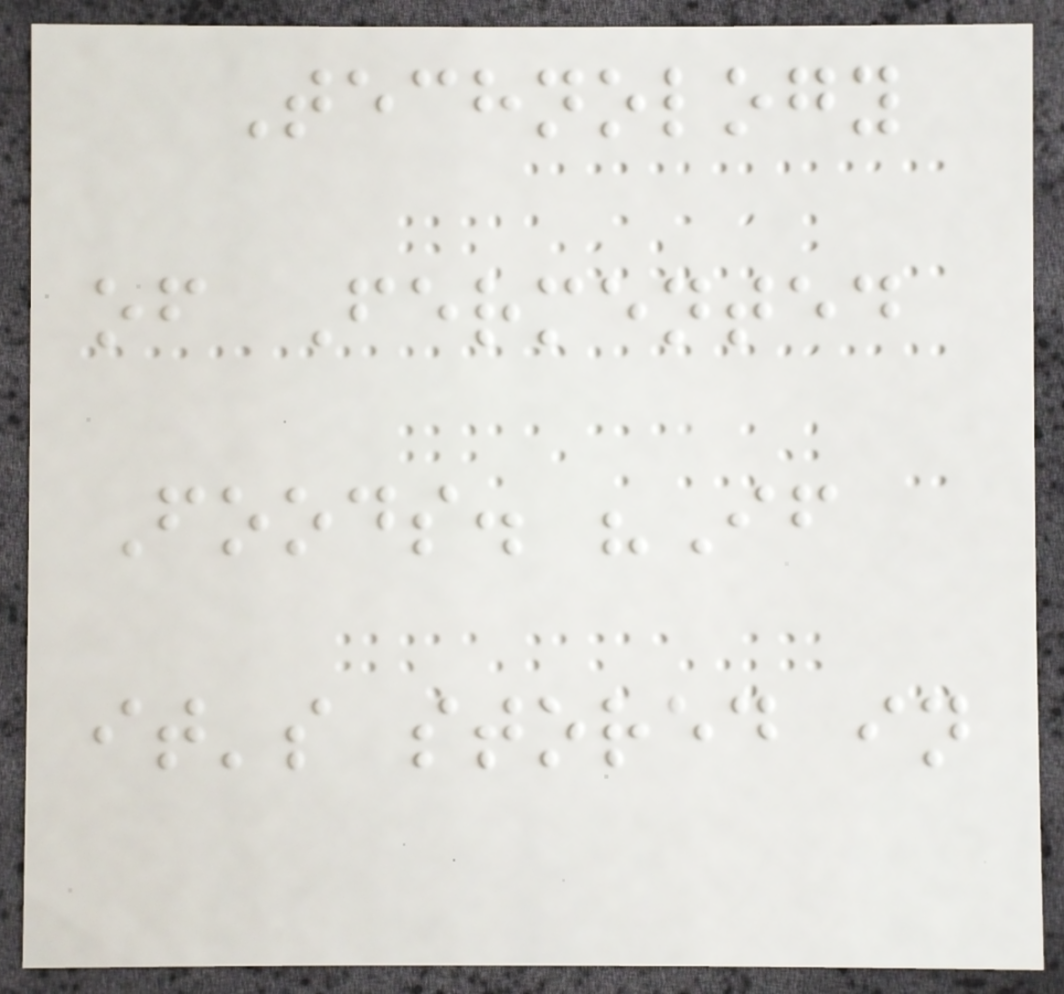Technology
of Fermented
Foods. "If
it's stored in
